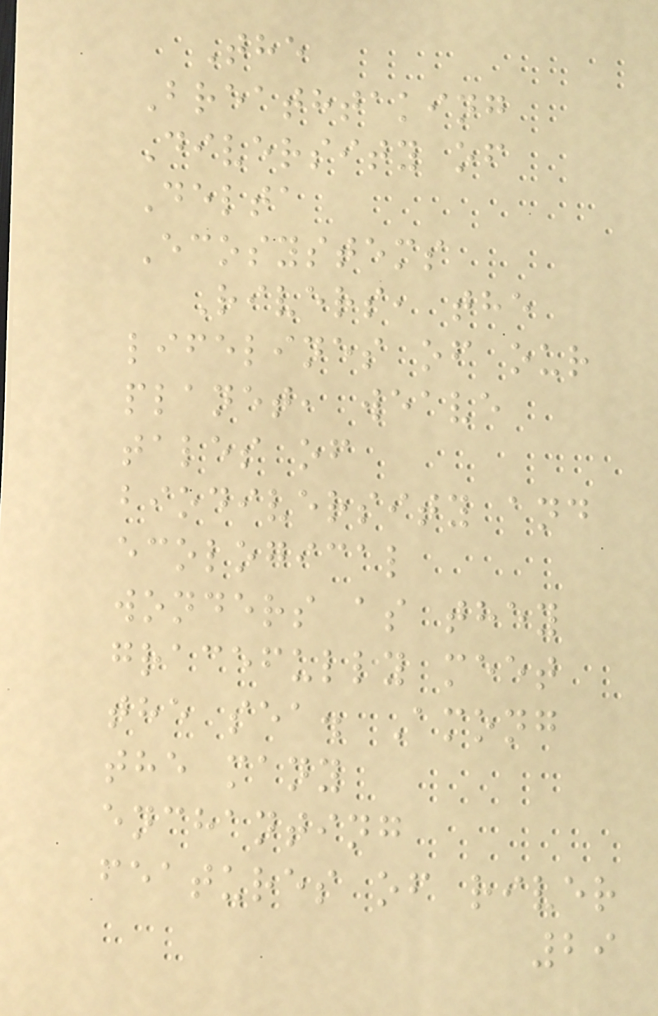The
Breathtaking
Diversity of
Delta
Ecosystems
Rivers, the
lifelines of our
planet, weave
tales of
biodiversity and
ecological
wonders as they
gracefully meet
the sea. Among
the many
enchanting
features of river
29
